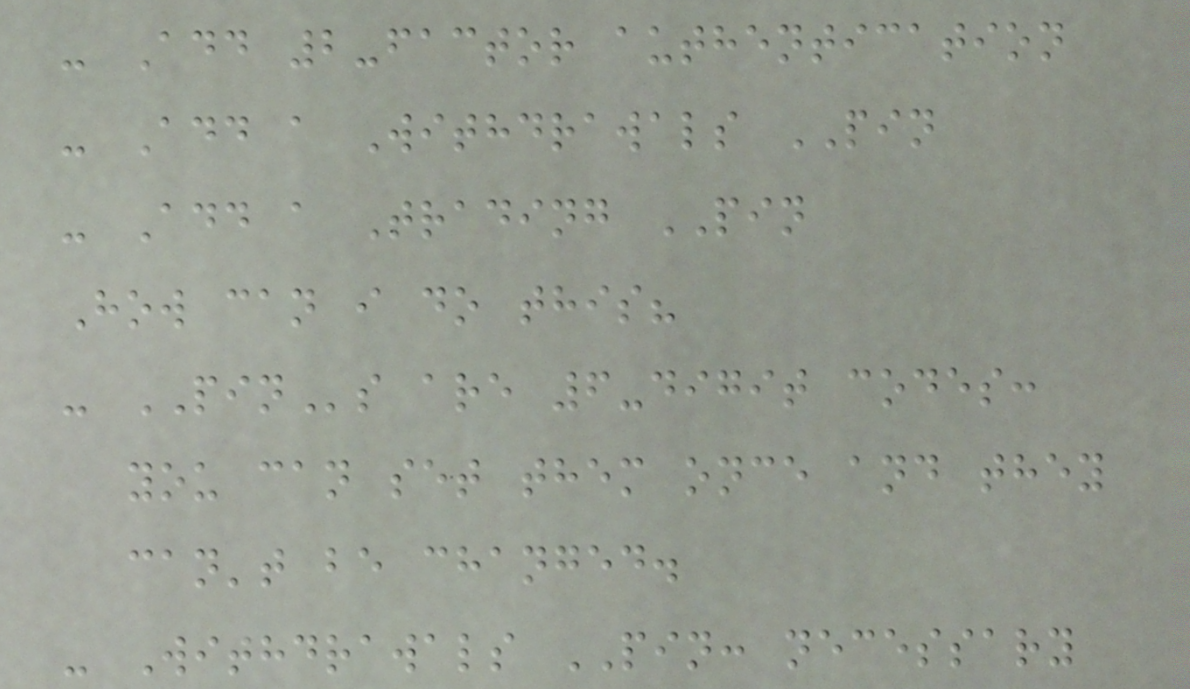- Add 2-factor authentication
- Add a Withdrawals PIN
- Add a Trading PIN
How can i do this?
- PINs are 6-digit codes:
you can set them once and they
can't be changed.
- Withdrawals PIN: necessary
